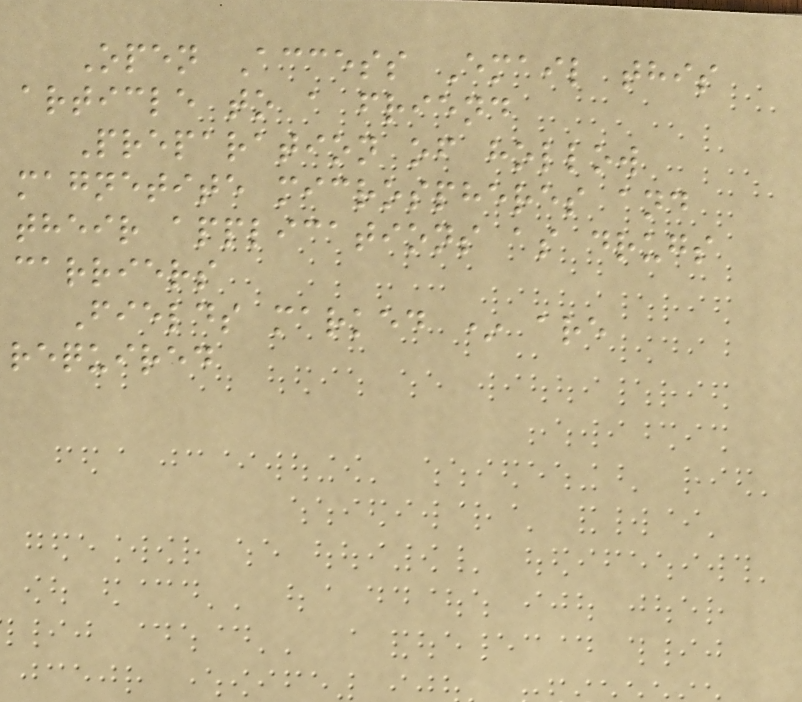Open Access Email this
article to a friend
Preparation of hollow
magnetite microspheres and
their applications as drugs
carriers
Fields marked * are
required
